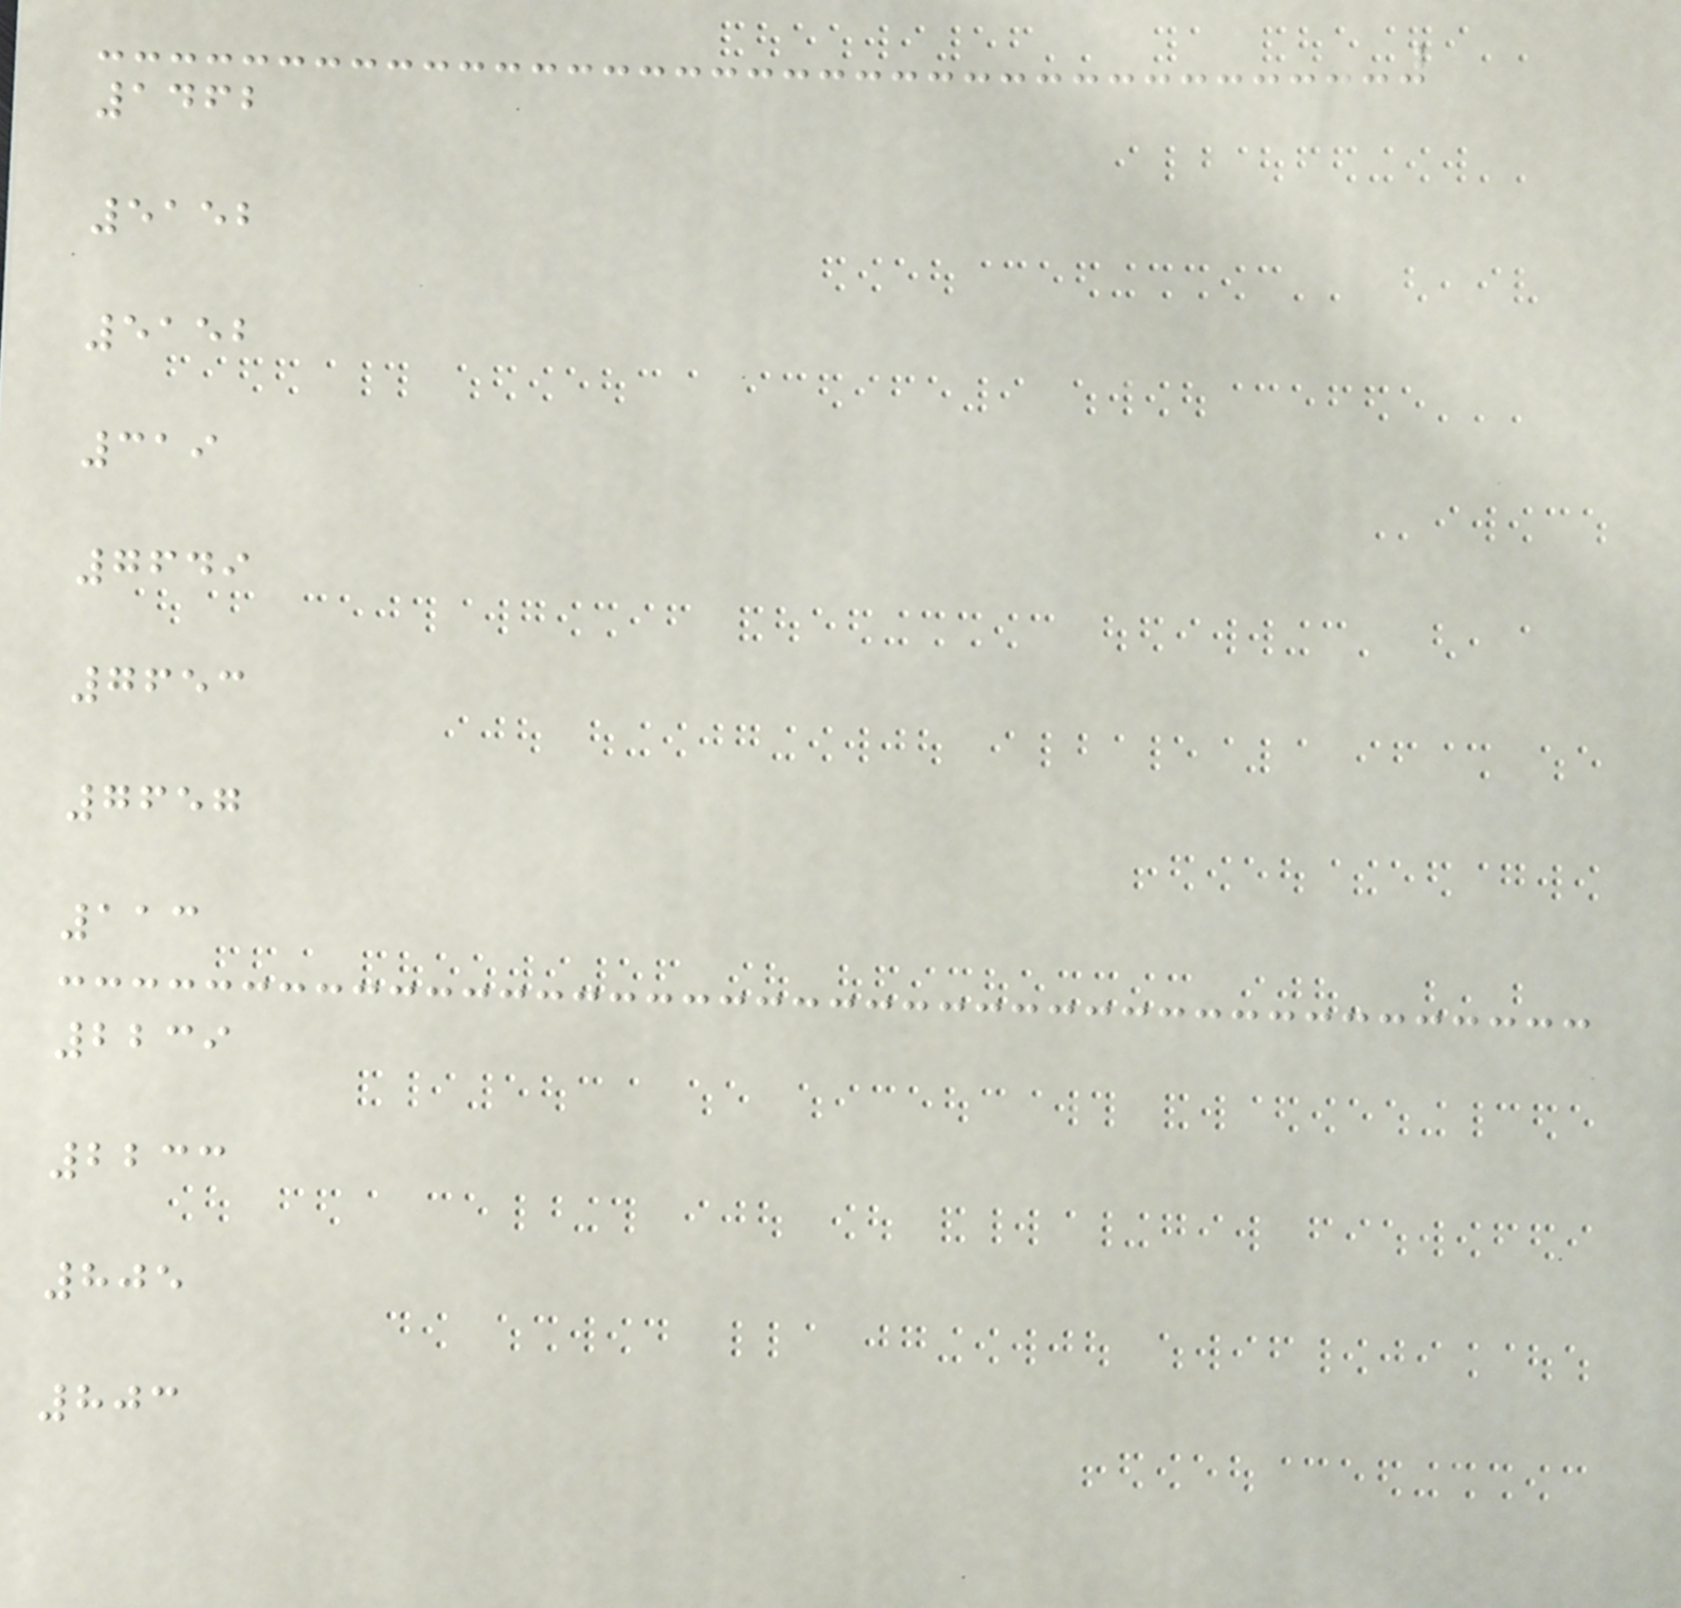1462
5152
5152
319
7649
7653
7657
113
2239
2233
805
803
